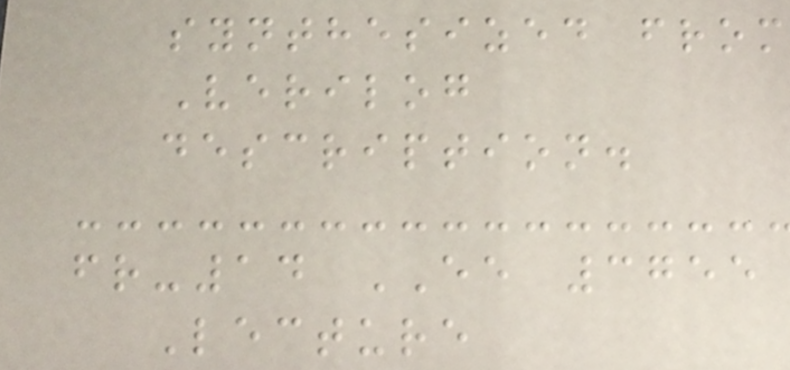synthesized from
Verilog
description.
fr-14 EE 3755
Lecture
